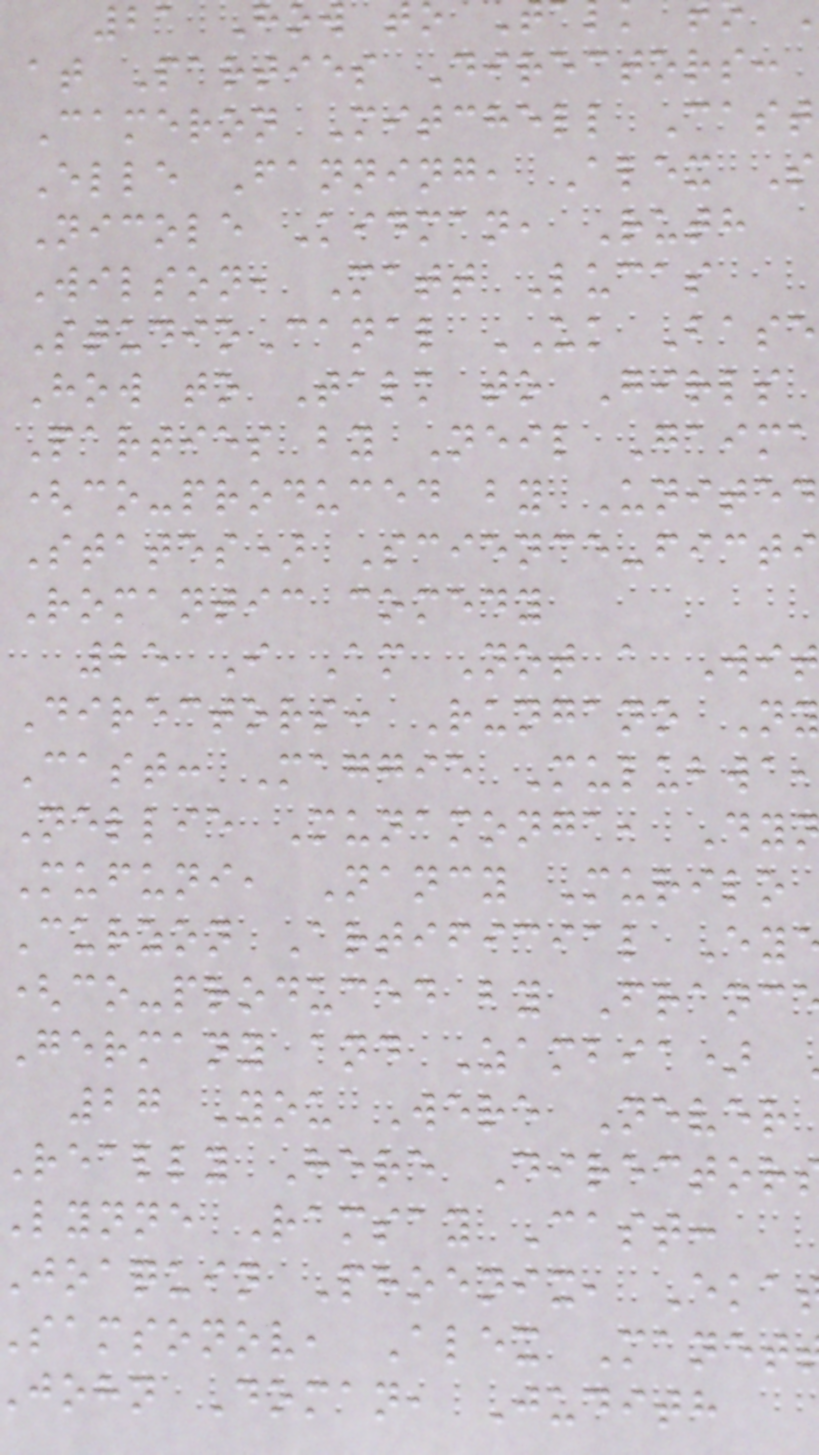21 How to
at Parties Directors:
Cameron Mitchell Cast
Elle Fanning, Alex S
Nicole Kidman, Ruth
Wilson, Matt Lucas
StudioCanal UK Base
How to Talk to Girls
Parties by Neil Gaima
(co-produced by United
States) Science-ficti
Romantic comedy
25 I Am Not a Wit
Directors: Rungano Ny
Cast: Maggie Mulubwa
Nellie Munamonga, Dy
Mufuni, Nancy Murilo
Curzon Artificial Ey
(co-produced by Franc
Germany and Zambia)
27 You Were Never
really Here Director
lynne Ramsay Cast:
joaquin Phoenix, Eka
samsonov, Alex Manet
john Doman, Judith
